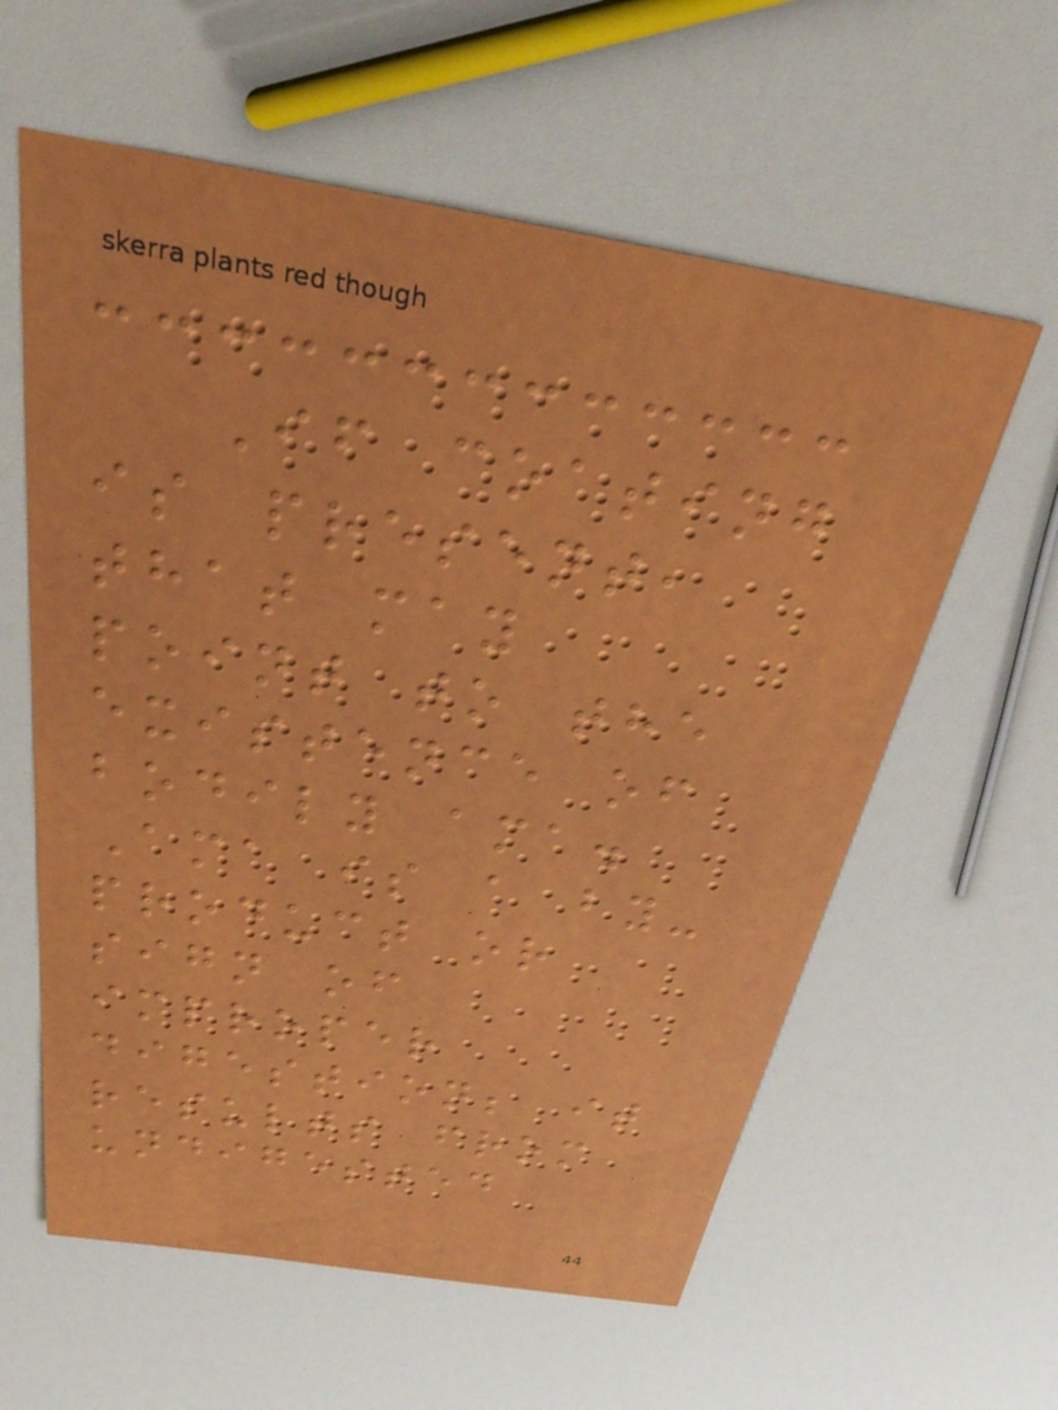If coating
is present,
that may
point to the
existence of
bodily ama.
Ama is a by-
product or
sign of
improper
digestion; it
results from
undigested
